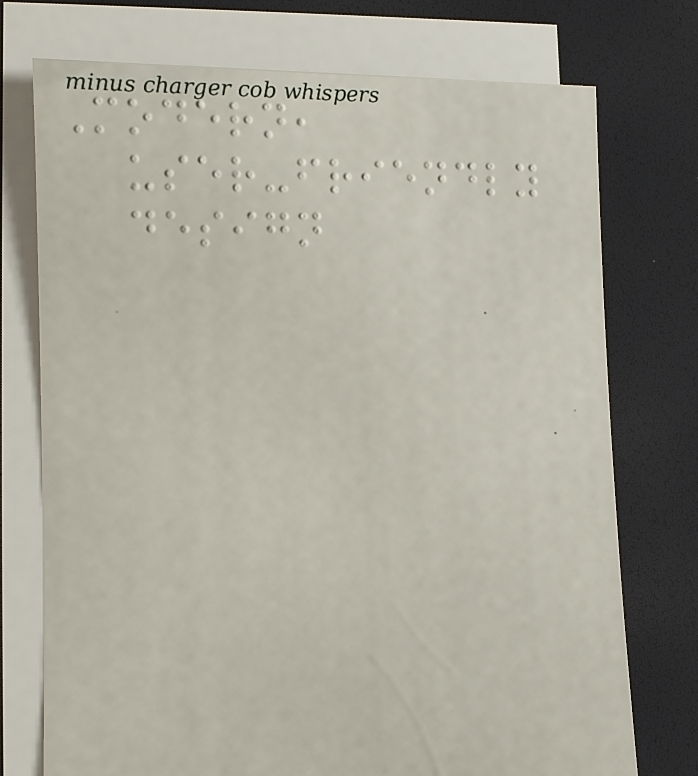Modern,
user-friendly
design
